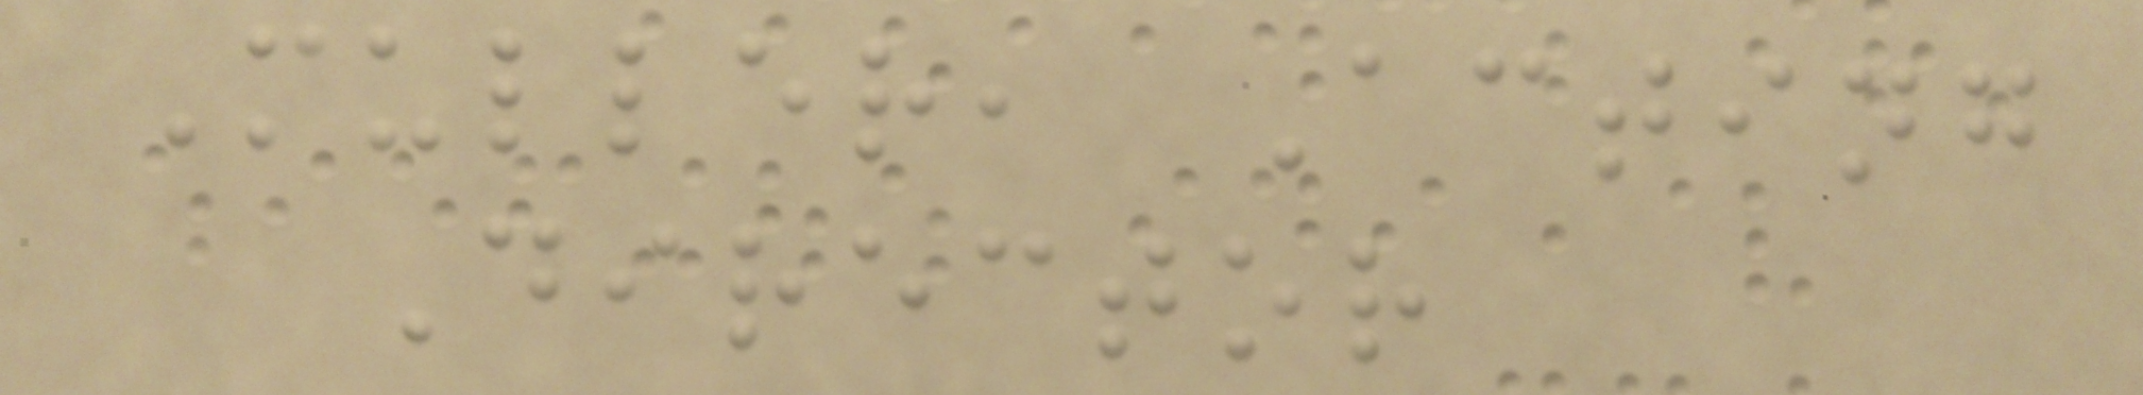Muller, Acting
Director
